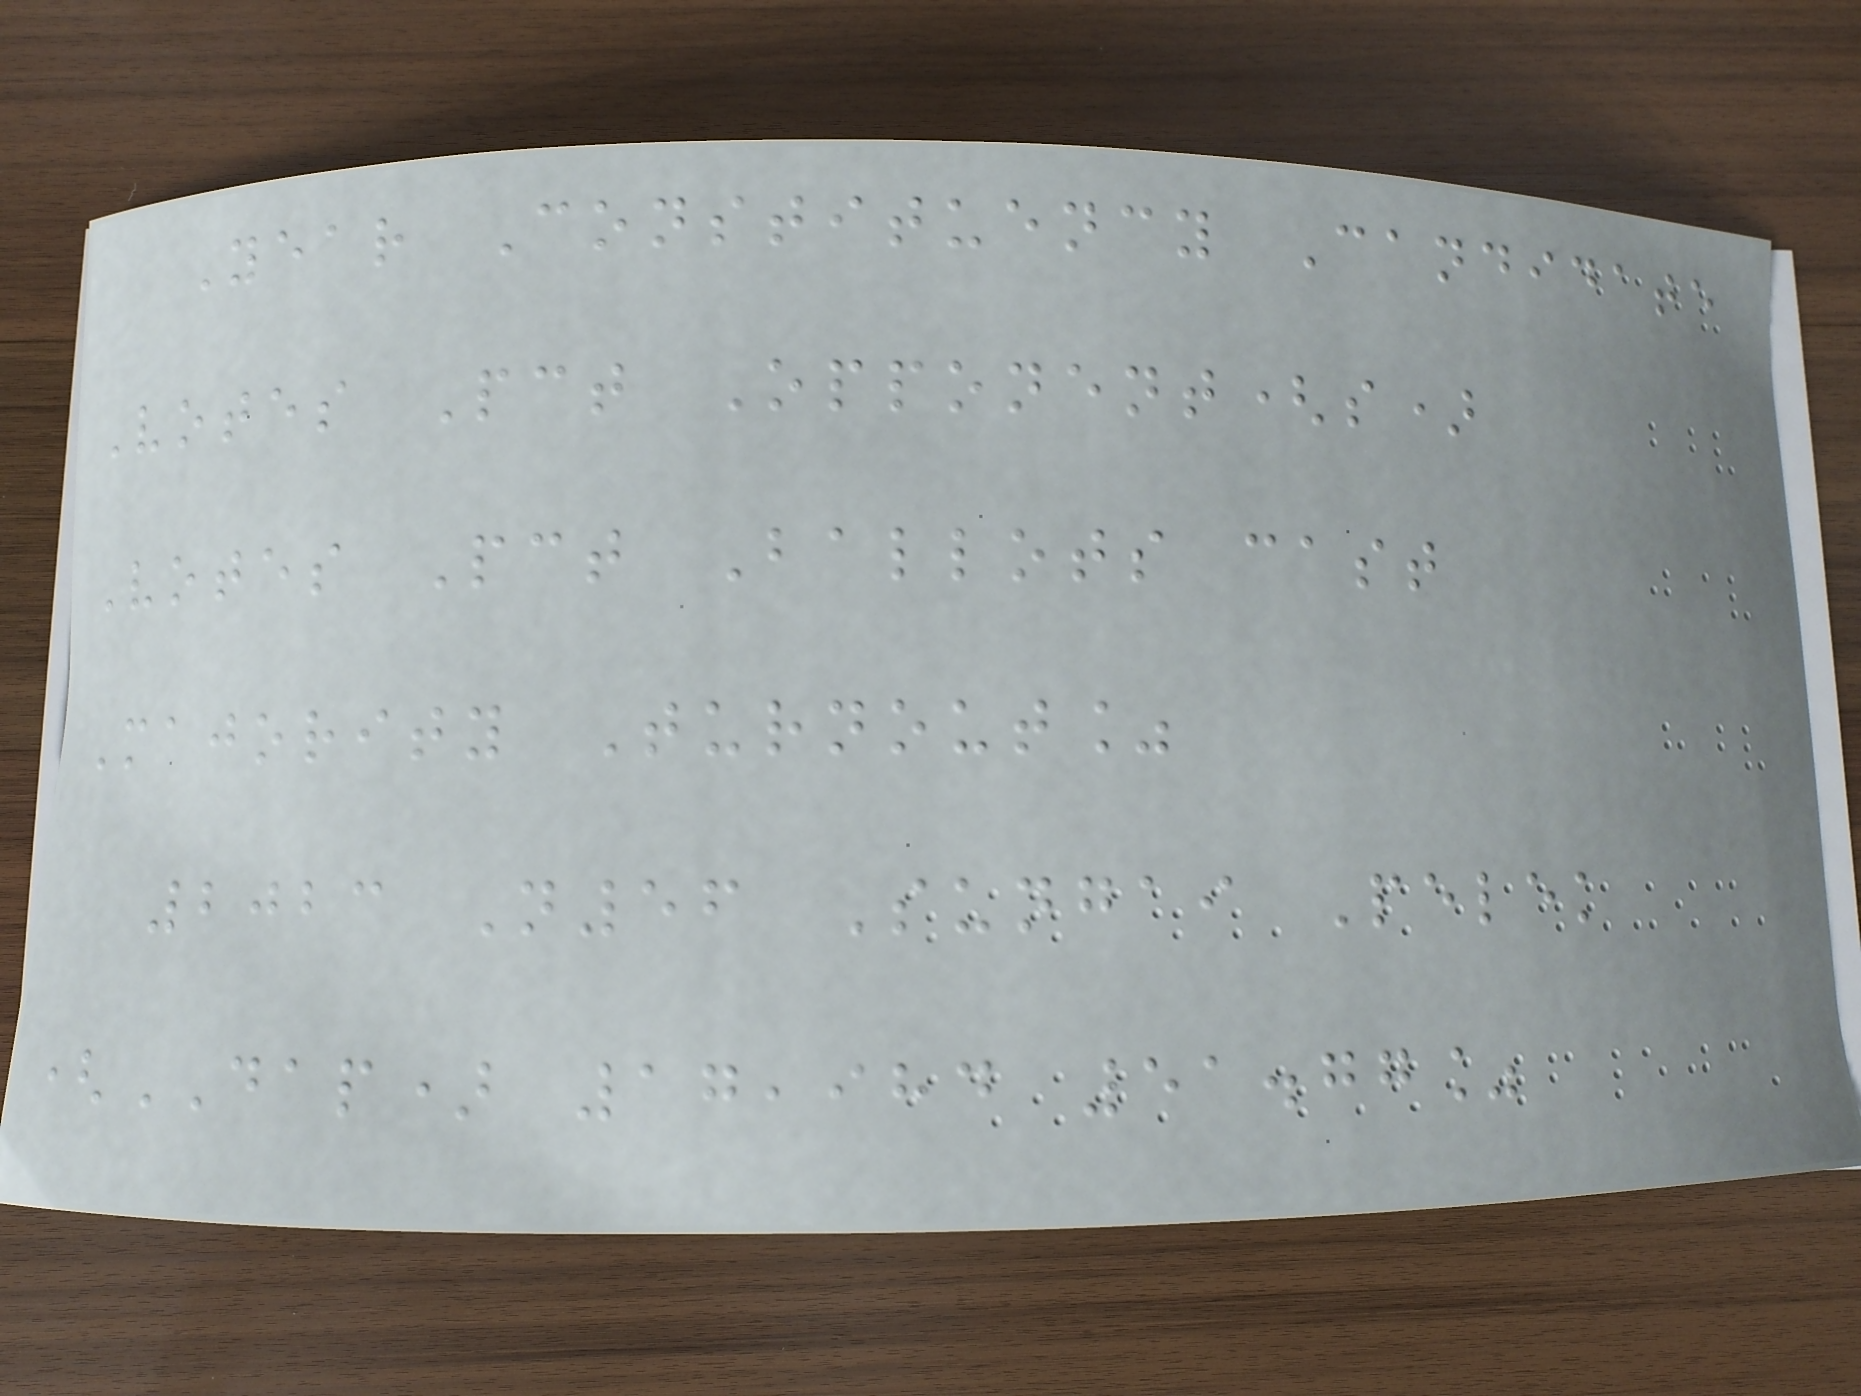Year Constituency Candidate
Votes Pct Opponent(s)
Votes Pct Ballots cast
Majority Turnout%
2023 N56 Sungai Pelek
(DAP) 17,984 51.77%
